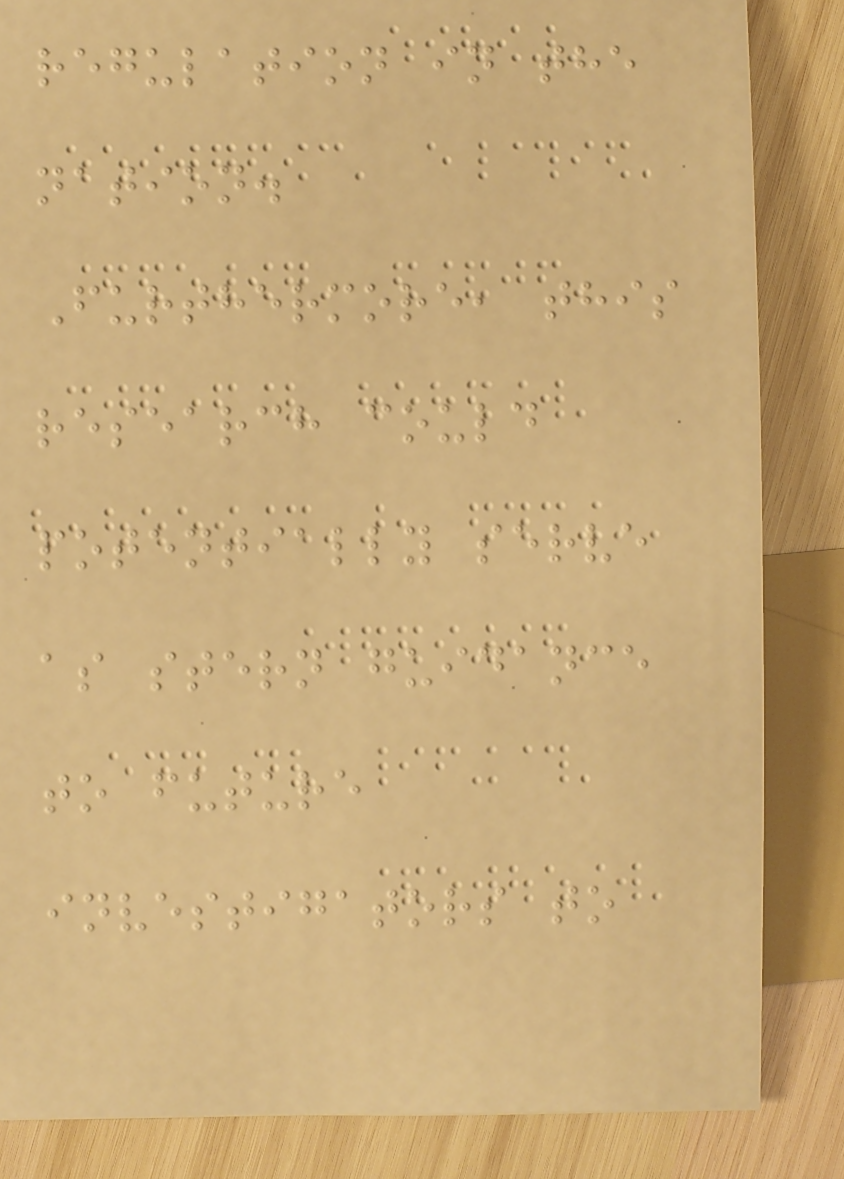regulation in the
nation.
Furthermore, this
research could
potentially serve
as stern guidance
to future
investigators to
